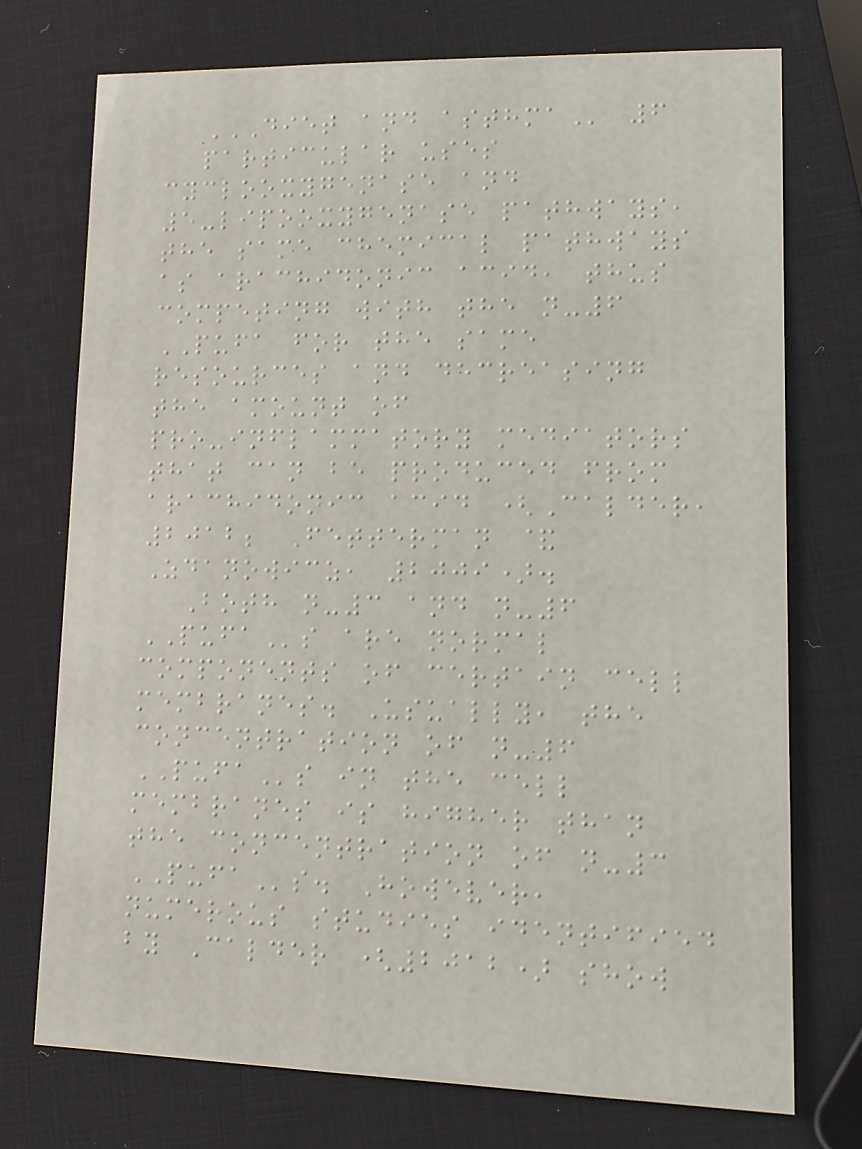DIET AND ASTHMA 6
particular uses
cyclooxygenase and
5-lipooxygenase pathways,
the same chemical pathways
as arachidonic acid, thus
competing with the n-6
PUFA for the same
resources and decreasing
the amount of
pro-inflammatory mediators
that can be produced from
arachidonic acid (Calder,
2012; Fetterman &
Zdanowicz, 2009).
Both n-3 and n-6
PUFAs are normal
components of certain cell
membranes. Usually, the
concentration of n-6
PUFAs in the cell
membranes is higher than
the concentration of n-3
PUFAs. However,
numerous studies identified
by Calder (2012) show
